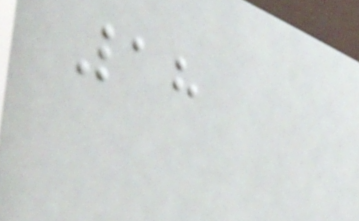18
